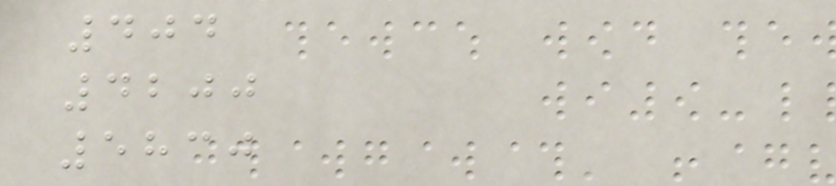404
4200
5830
